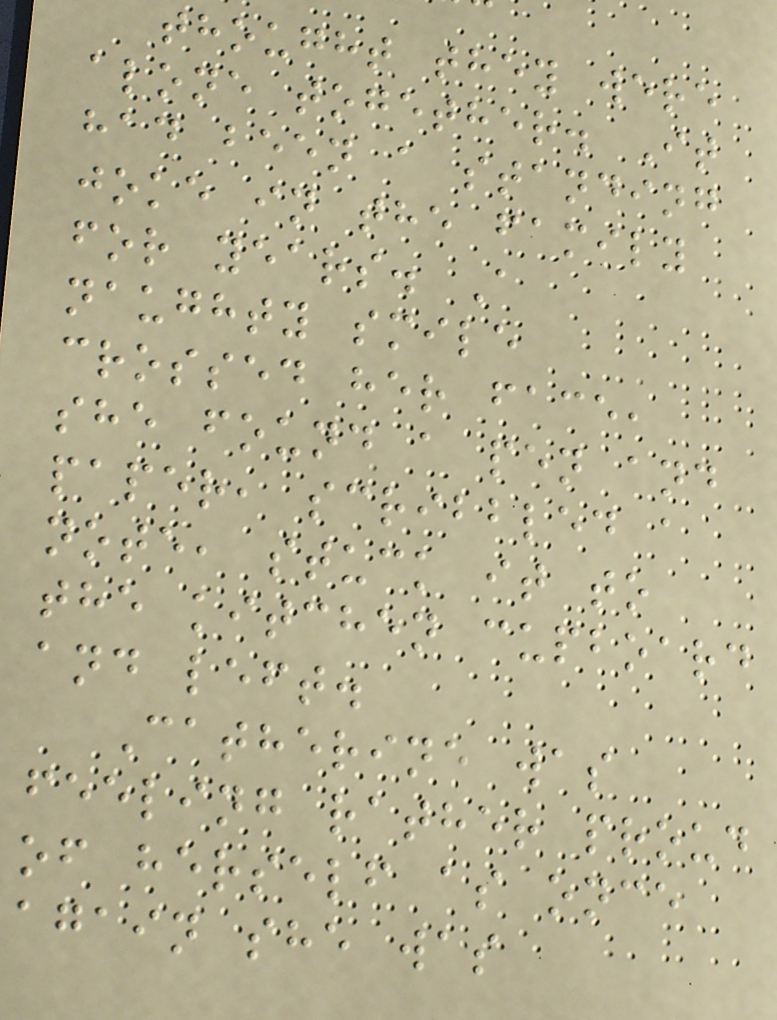thought they were
alone together. It
had been a standing
joke in the family
for years. A
naughty smile
crossed her face,
she found a pen and
paper, scribbled a
note, stuck it to
the kitchen cupboard
and left.
Catherine was
feeling rather proud
of herself as once
again she was
